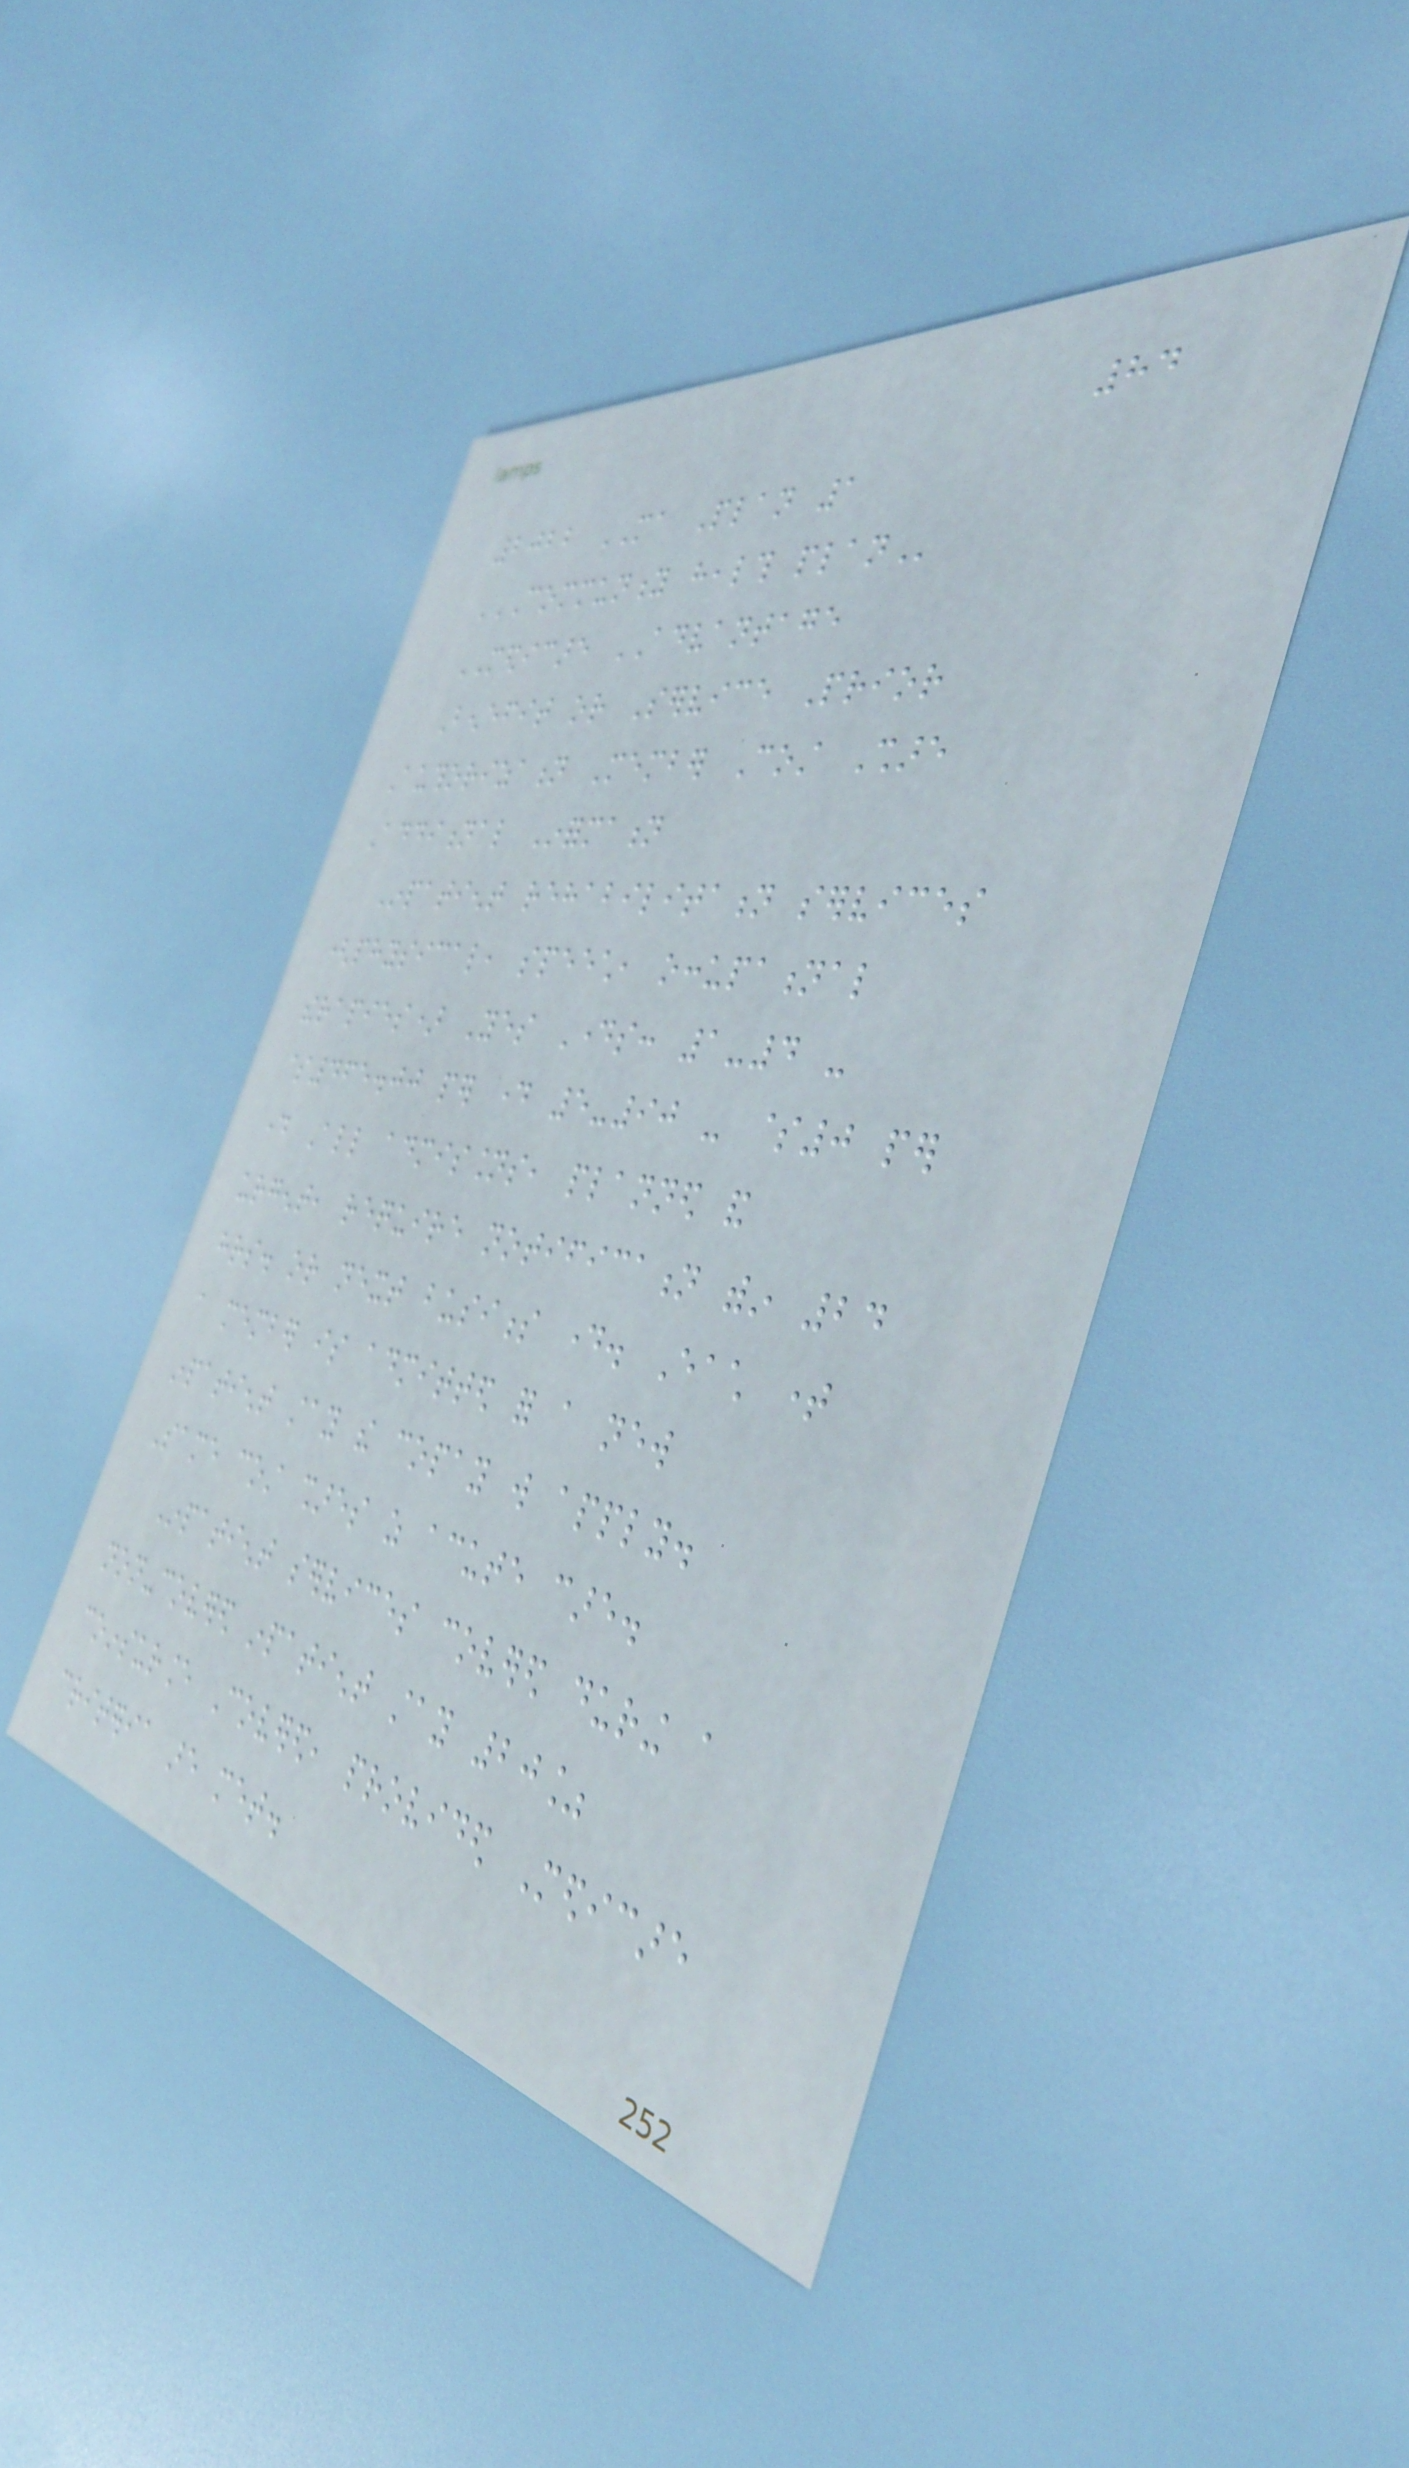84
2022 MA Plan 1
COMMUNITY HEALTH PLAN
MEDICARE ADVANTAGE
Benefit or Service Prior
Authorization Member Cost Share
Additional Information
Inpatient rehabilitation services
(physical, speech, occupational
therapies) Yes Days: 1-4 -
$465.00 per day 5-90 - $0 per
day All admissions, planned and
urgent, require notification within 24
hrs. or next business day. Each time
a member is admitted for a new
inpatient stay the copay will apply.
Same cost shares as acute care.
Inpatient services covered during a
non-covered inpatient stay 20%
coinsurance Covered, provided Medicare
criteria are met.
